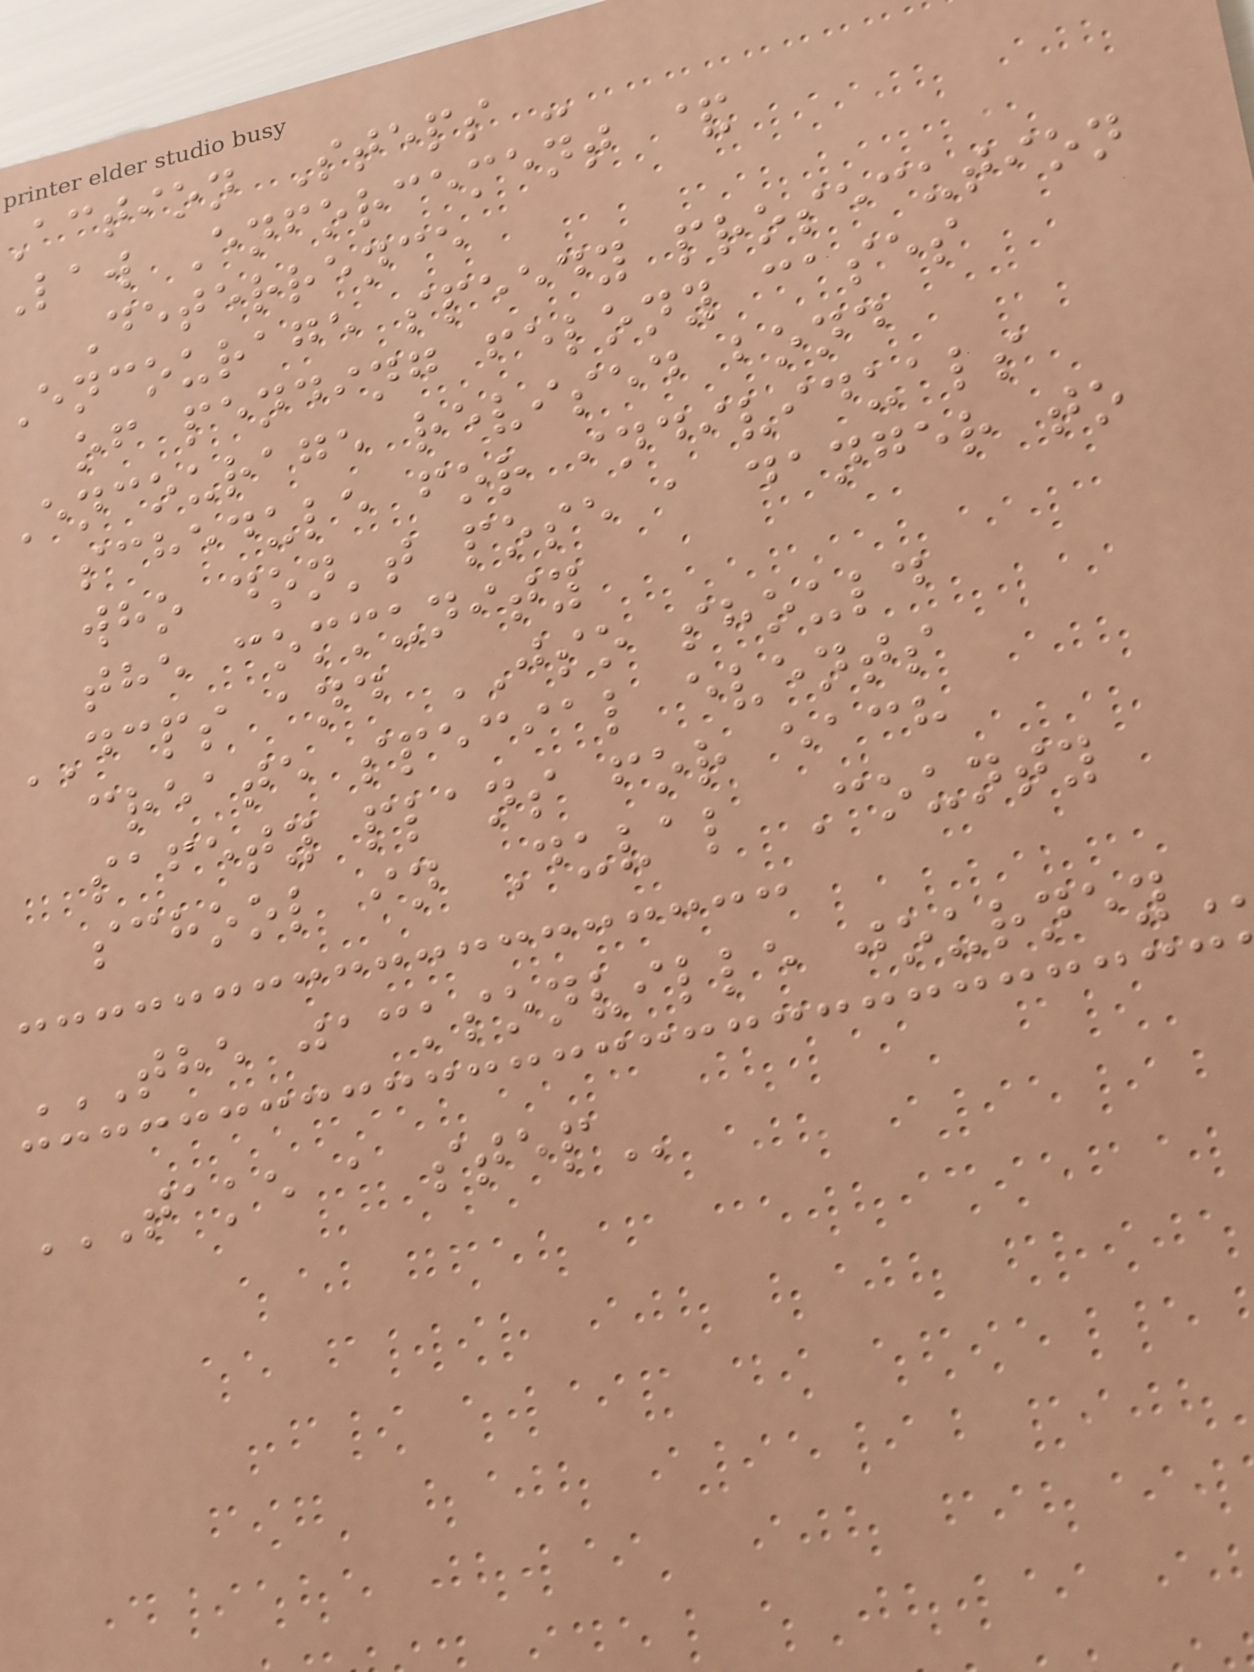action Steps -
law Enforcement &
Deterrence
Encourage speedy prosecution
of pending felony cases
Encourage revised bond
schedule for individuals
who don't pose a danger to
the community
DCPS and JSO should
create special events
safety plans for each
school in Duval County
TAKE A STEP
